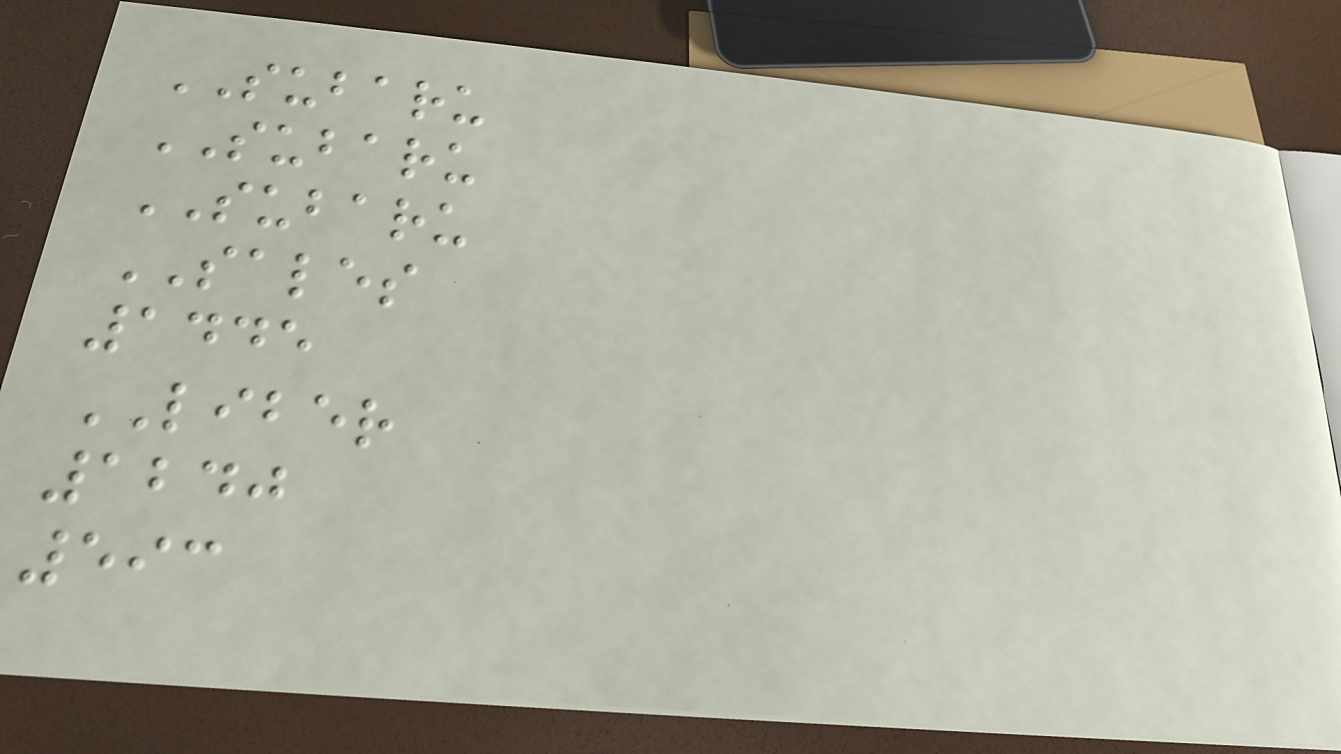SUBARU
SUBARU
SUBARU
SALES
1445
LIBER
1240
593
